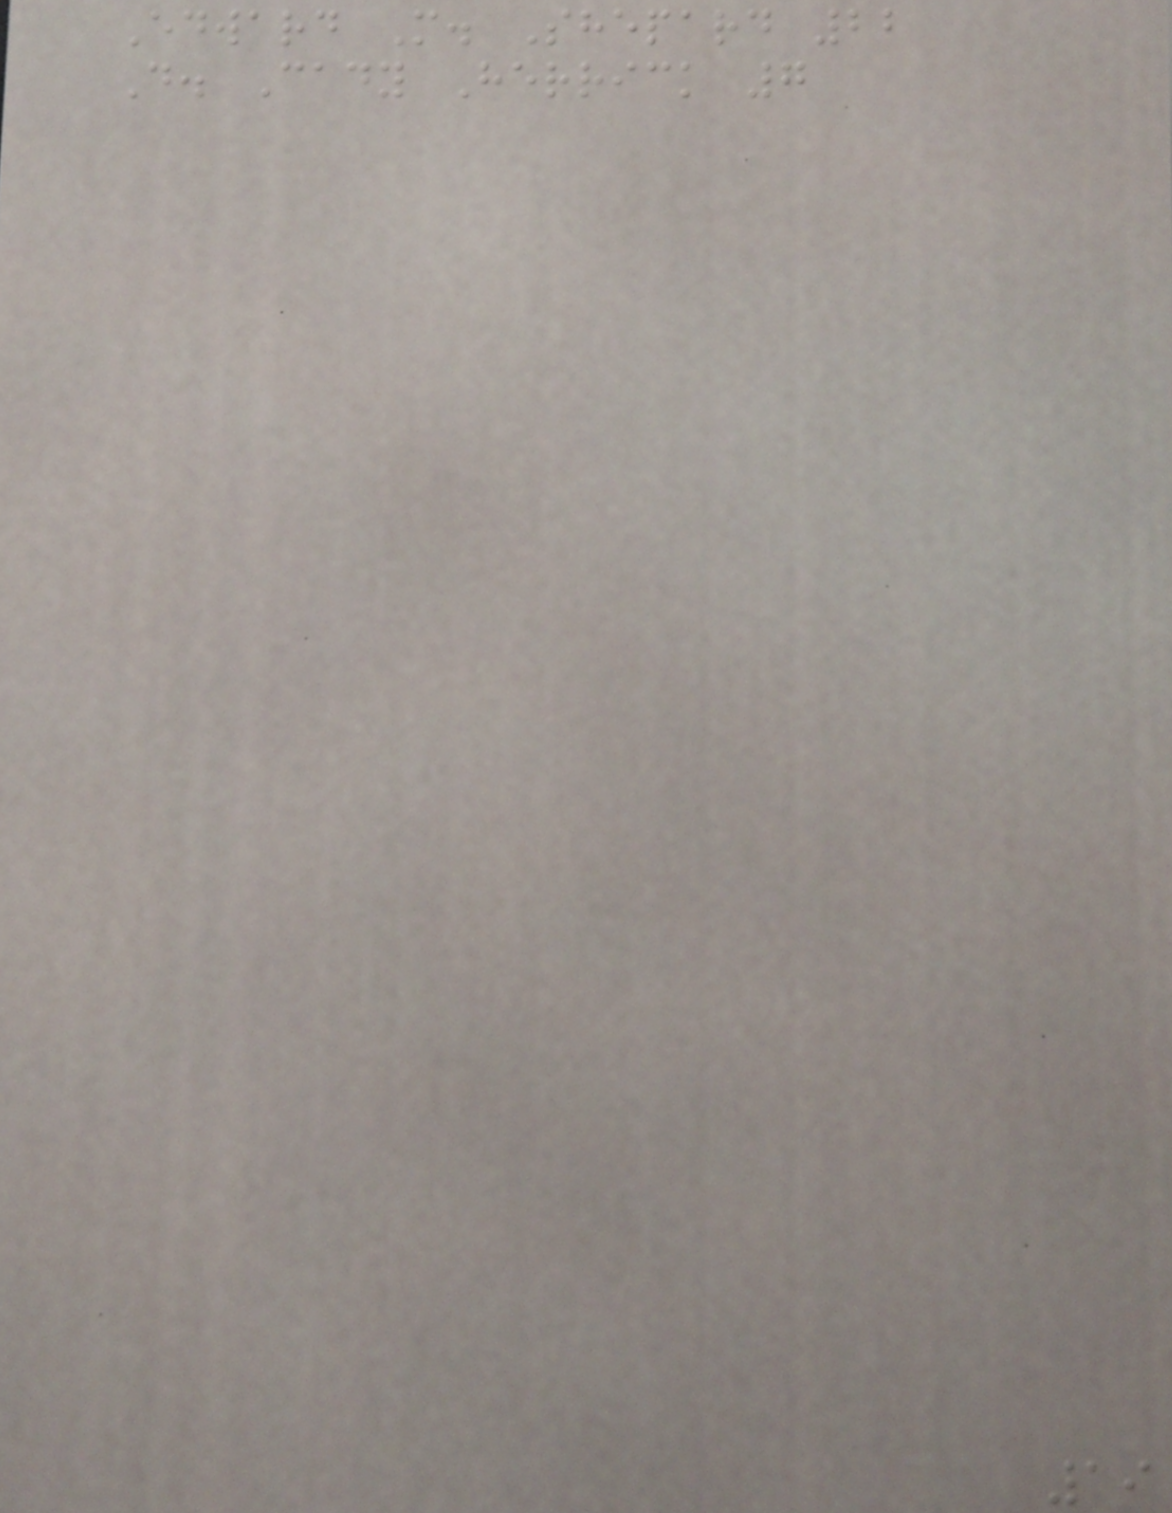Edward M. Shepard 22
D. Cady Herrick 7
19
